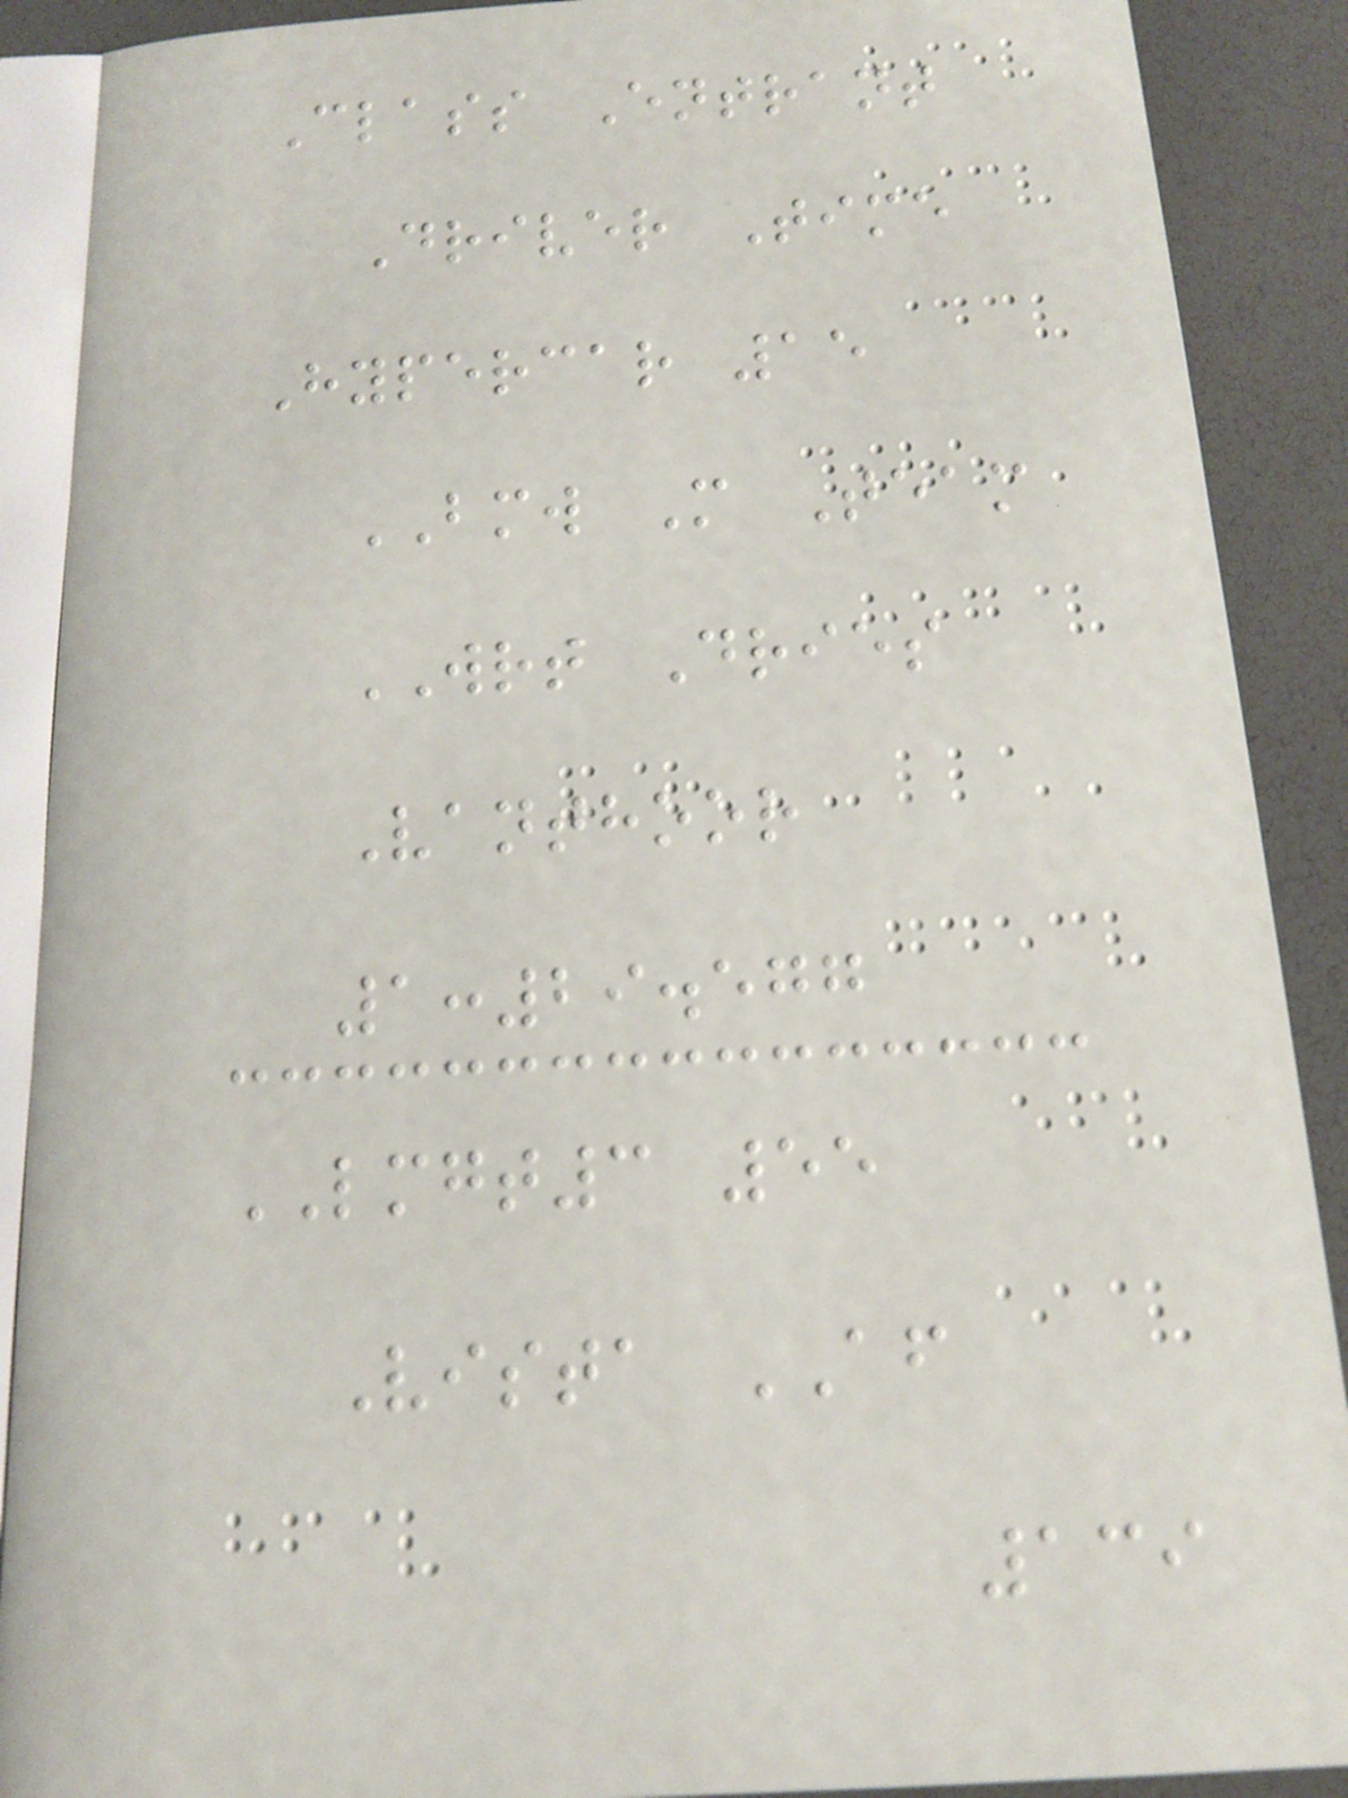Class Entrant
Driver Time
Hypercar 15
BMW M Team
WRT Dries
Vanthoor
1:29.577
LMGT3 55
Vista AF
139
